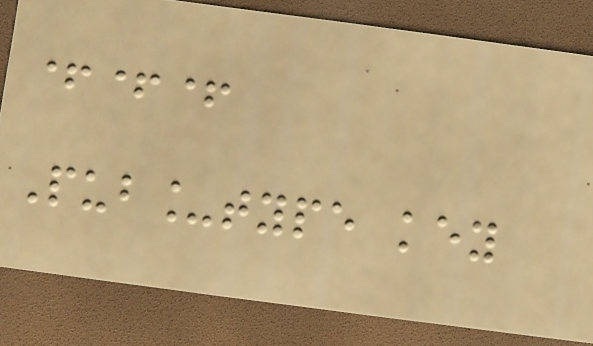+++
Pub_type key
